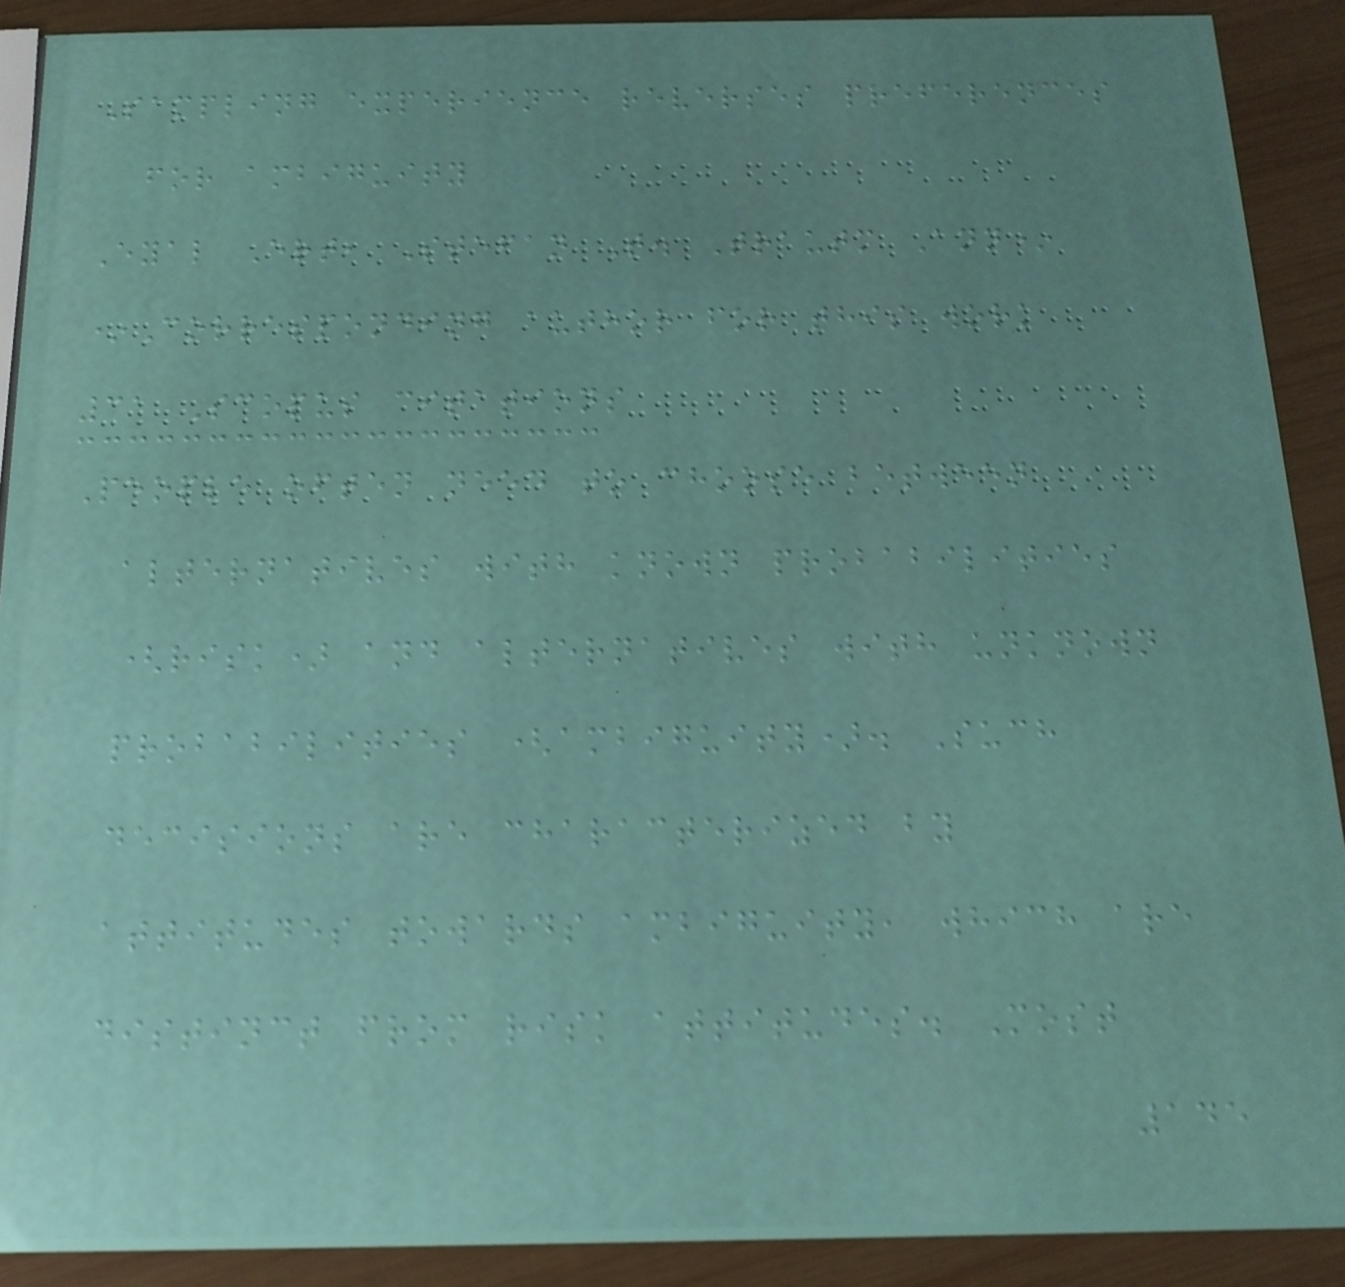Sampling experience reverses preferences
for ambiguity
Eyal Ert, Stefan T. Trautm Ann*
*Corresponding author for this work
31 Scopus citations
People often need to choose between
alternatives with known probabilities
(risk) and alternatives with unknown
probabilities (ambiguity). Such
decisions are characterized by
attitudes towards ambiguity, which are
distinct from risk attitudes. Most
145
